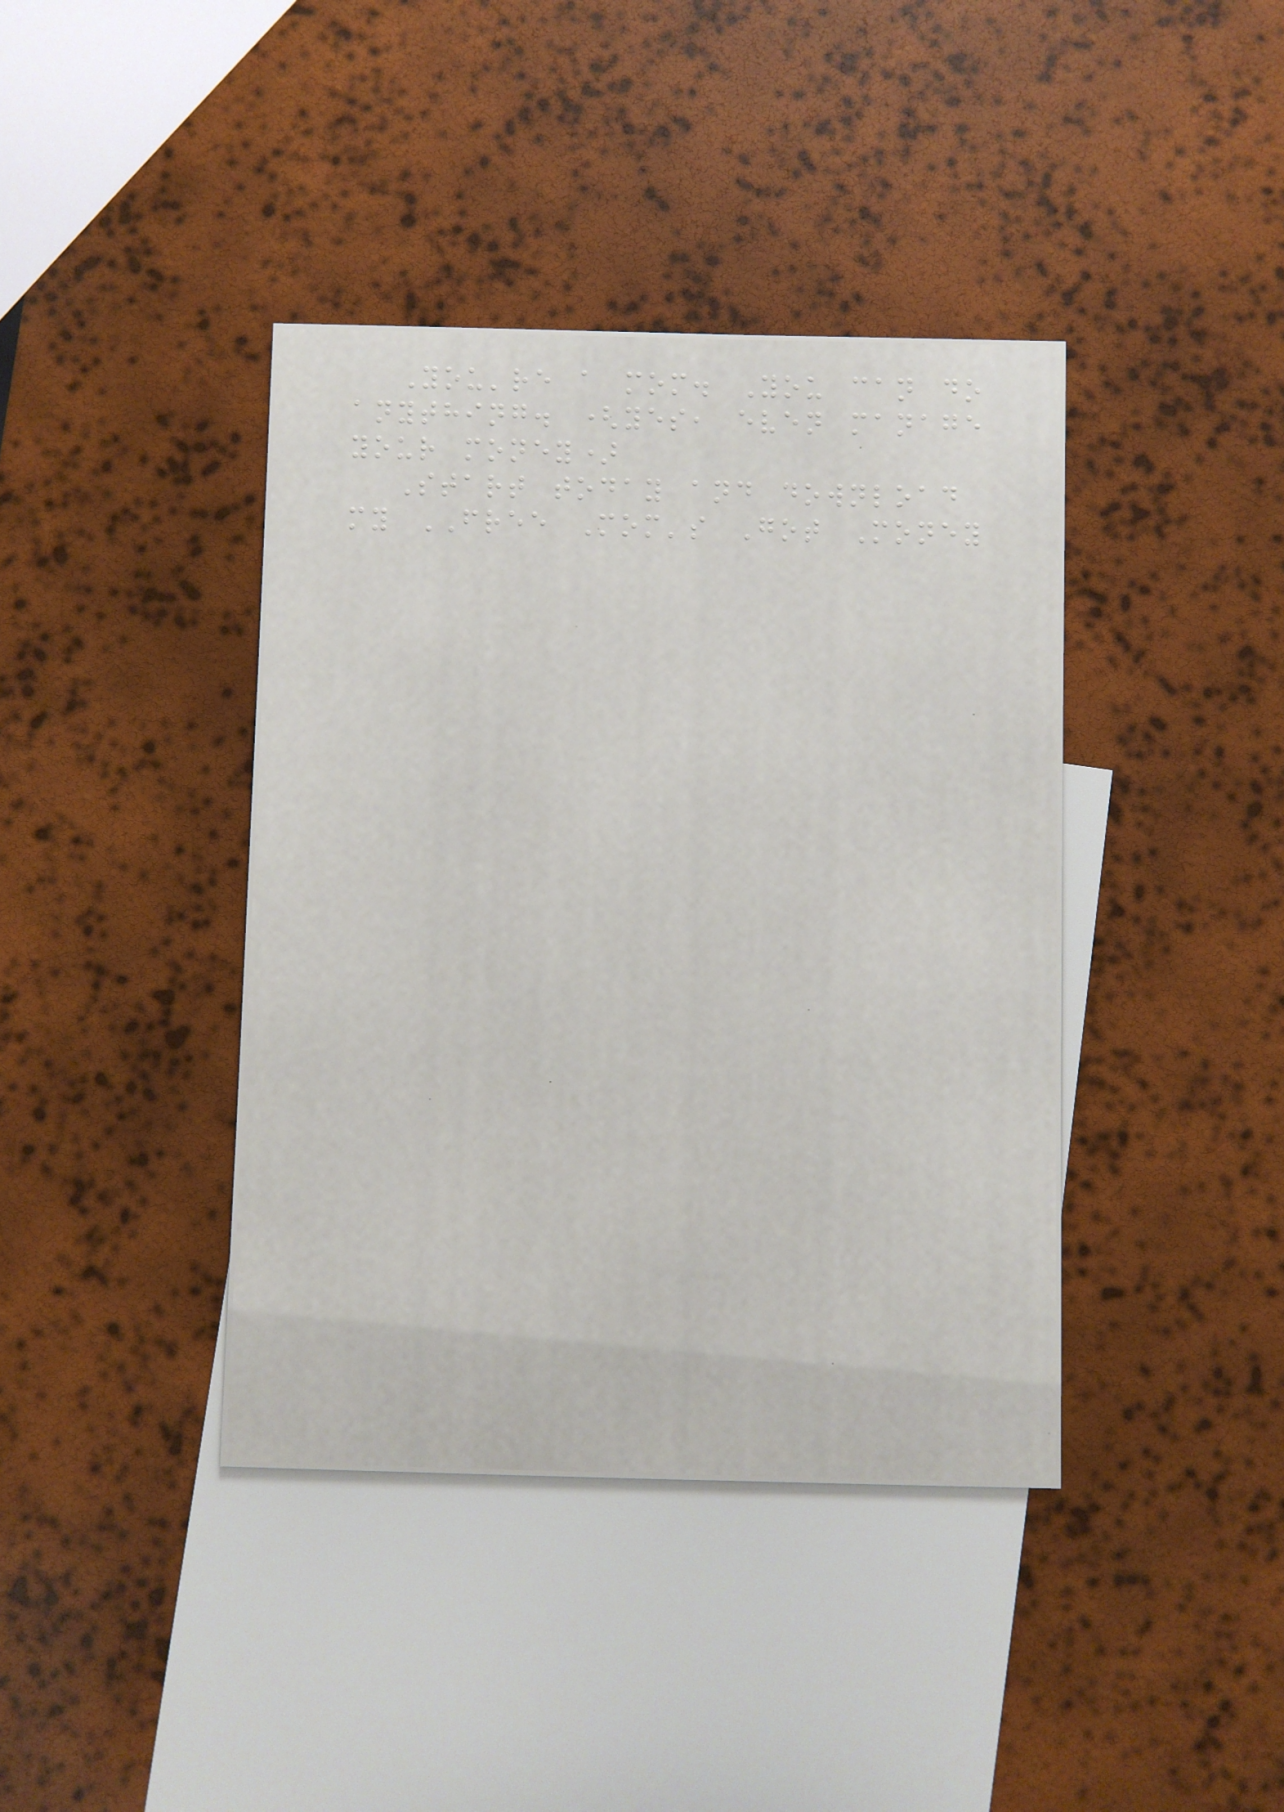You're a mom. You can do
anything. (yes, even manage
your money)
Start today and download
my FREE Mom's Got Money
